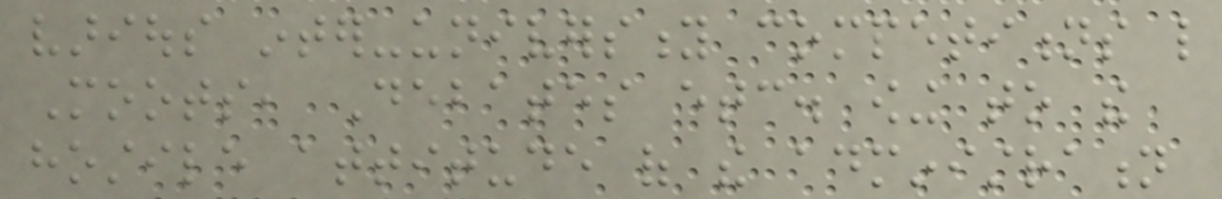various inter-university competitions like
Moots, Debates etc. owing to the
hostile attitude of the administration
